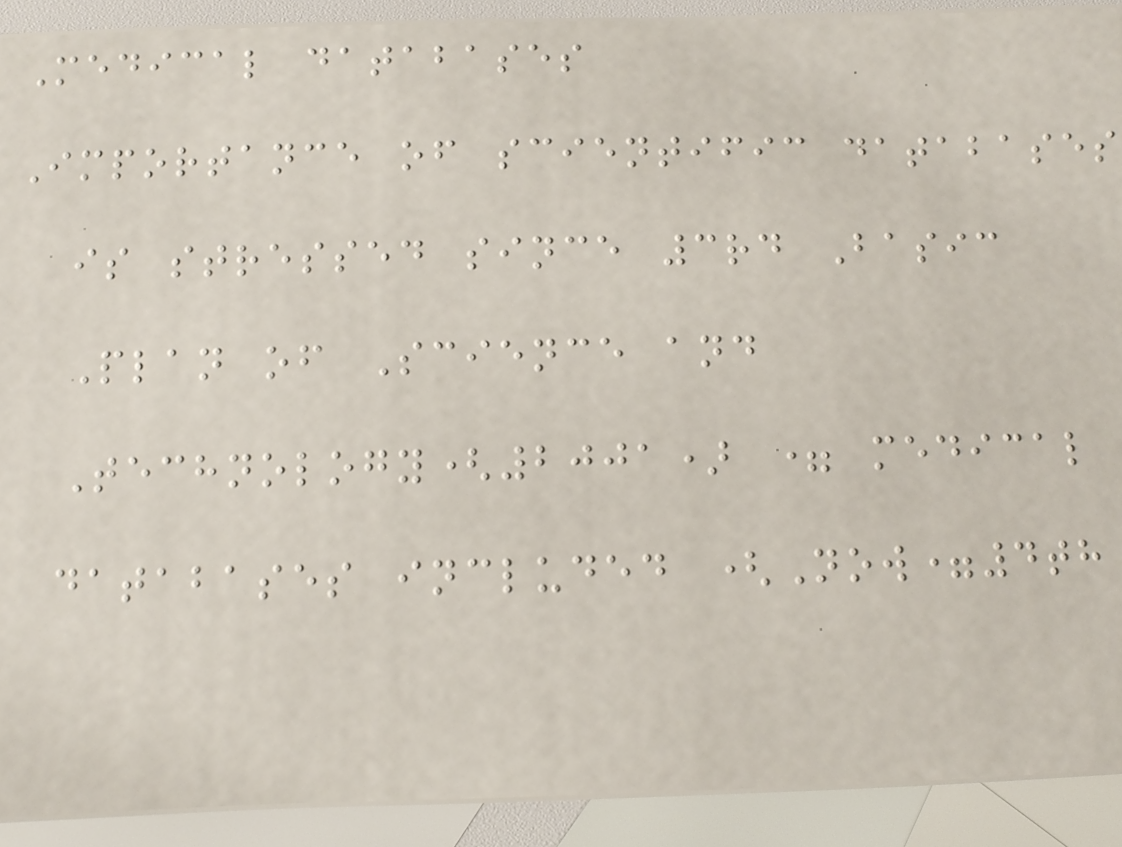Medical databases
Importance of scientific databases
is stressed since 3rd Basic
Plan of Science and
Technology(2001) = medical
databases included (Now=4th
